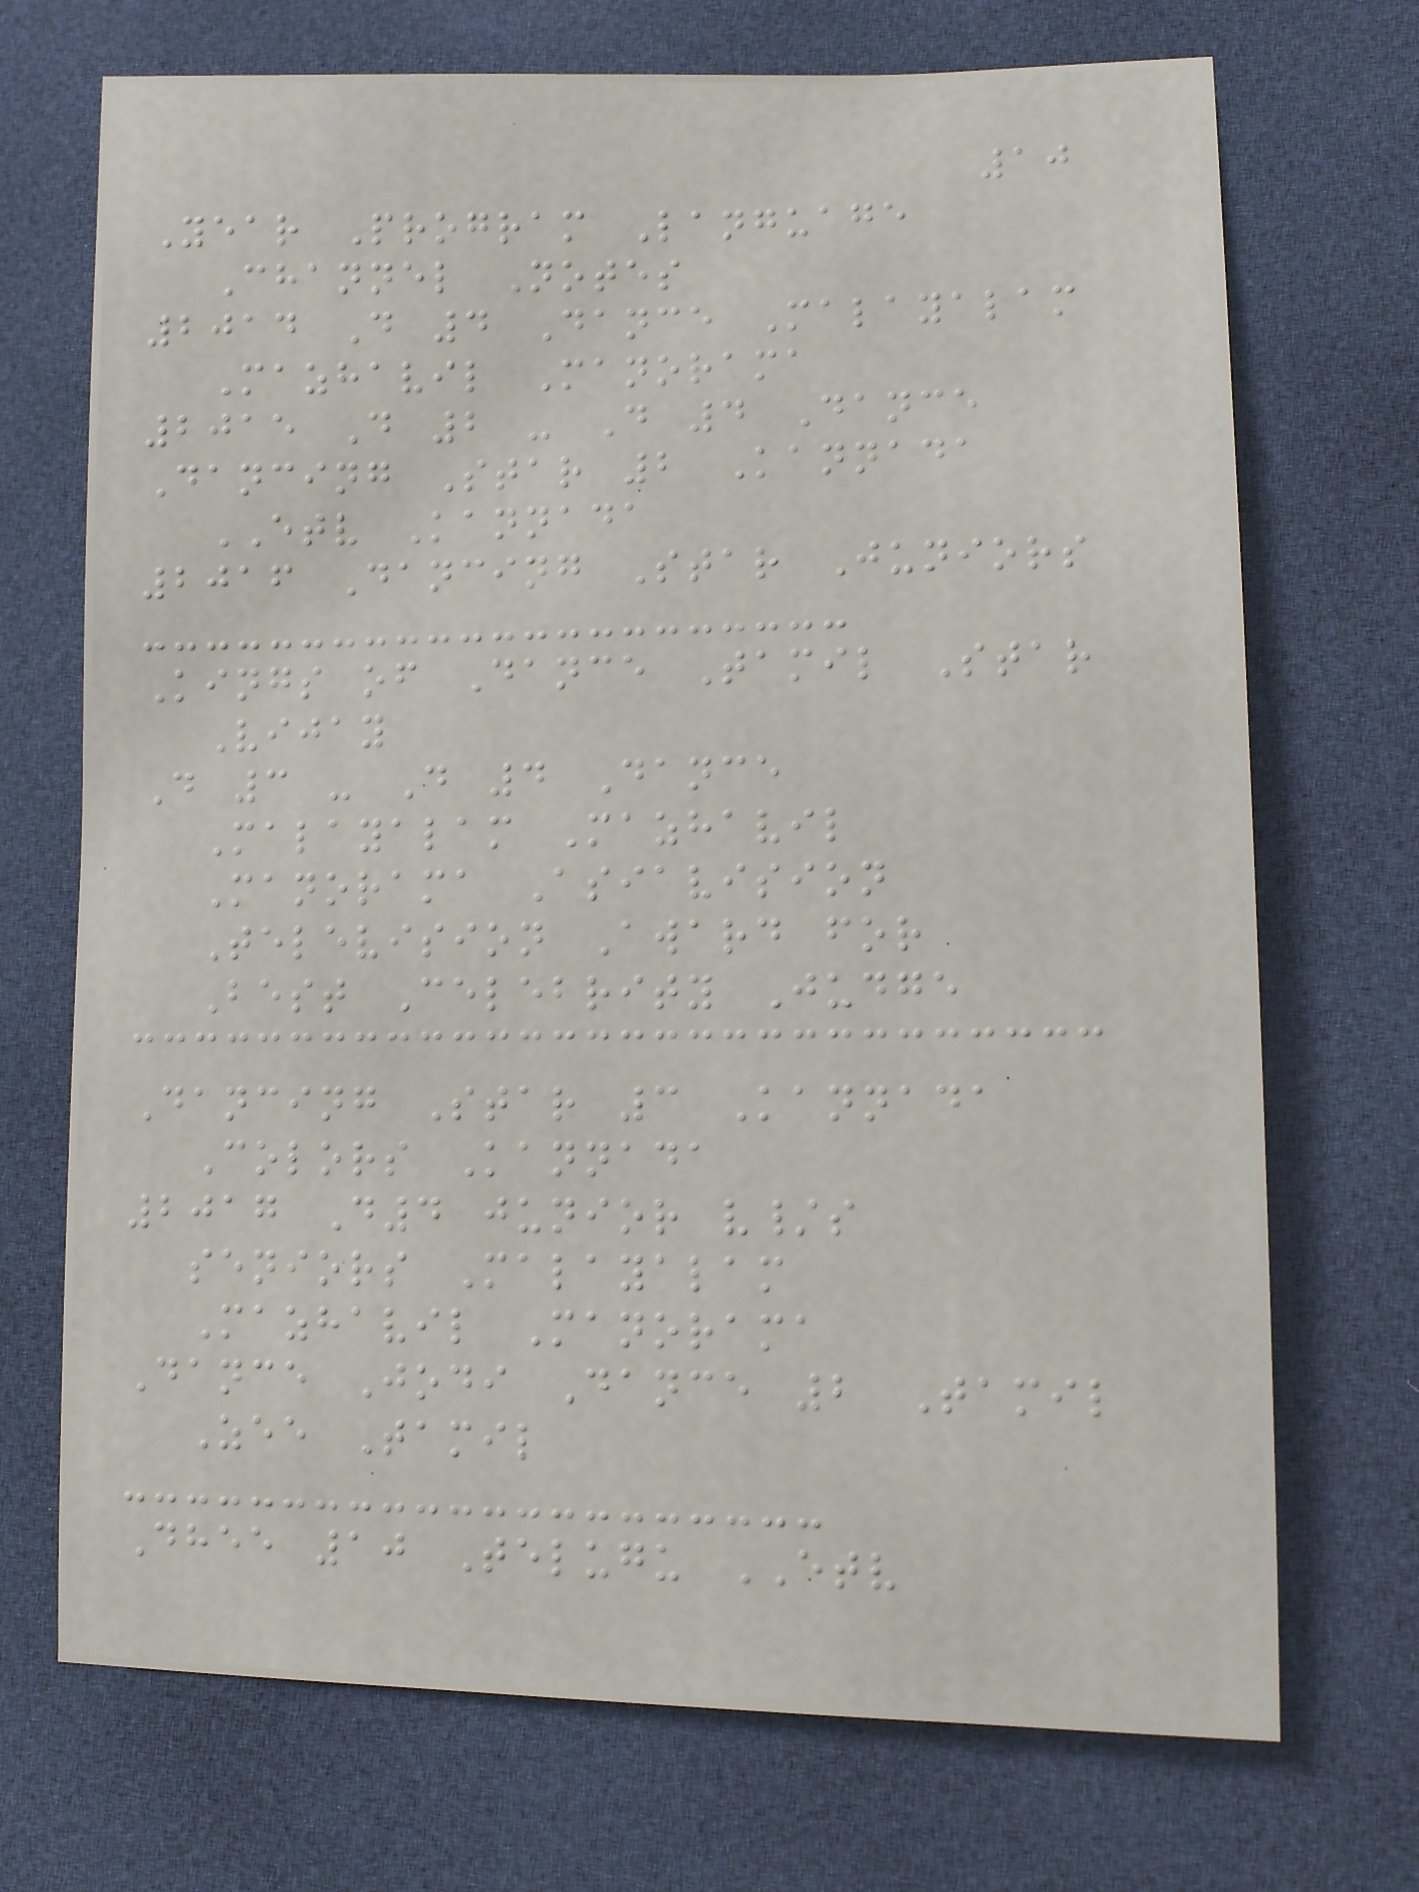10
Year Program Language
Channel Notes
2014 D 4 Dance Malayalam
Mazhavil Manorama
2015 D 2 - D 4 Dance
Dancing Star 2 Kannada
ETV Kannada
2016 Dancing Star Juniors
Kings of Dance Tamil Star
Vijay
D 3 - D 4 Dance
Malayalam Mazhavil
Manorama Asiavision
Television Award for
Best Celebrity Judge
Dancing Star 3 Kannada
Colors Kannada
2017 D4 junior v/s
seniors Malayalam
Mazhavil Manorama
Dance Jodi Dance 2 Tamil
Zee Tamil
Dhee 10 Telugu ETV
